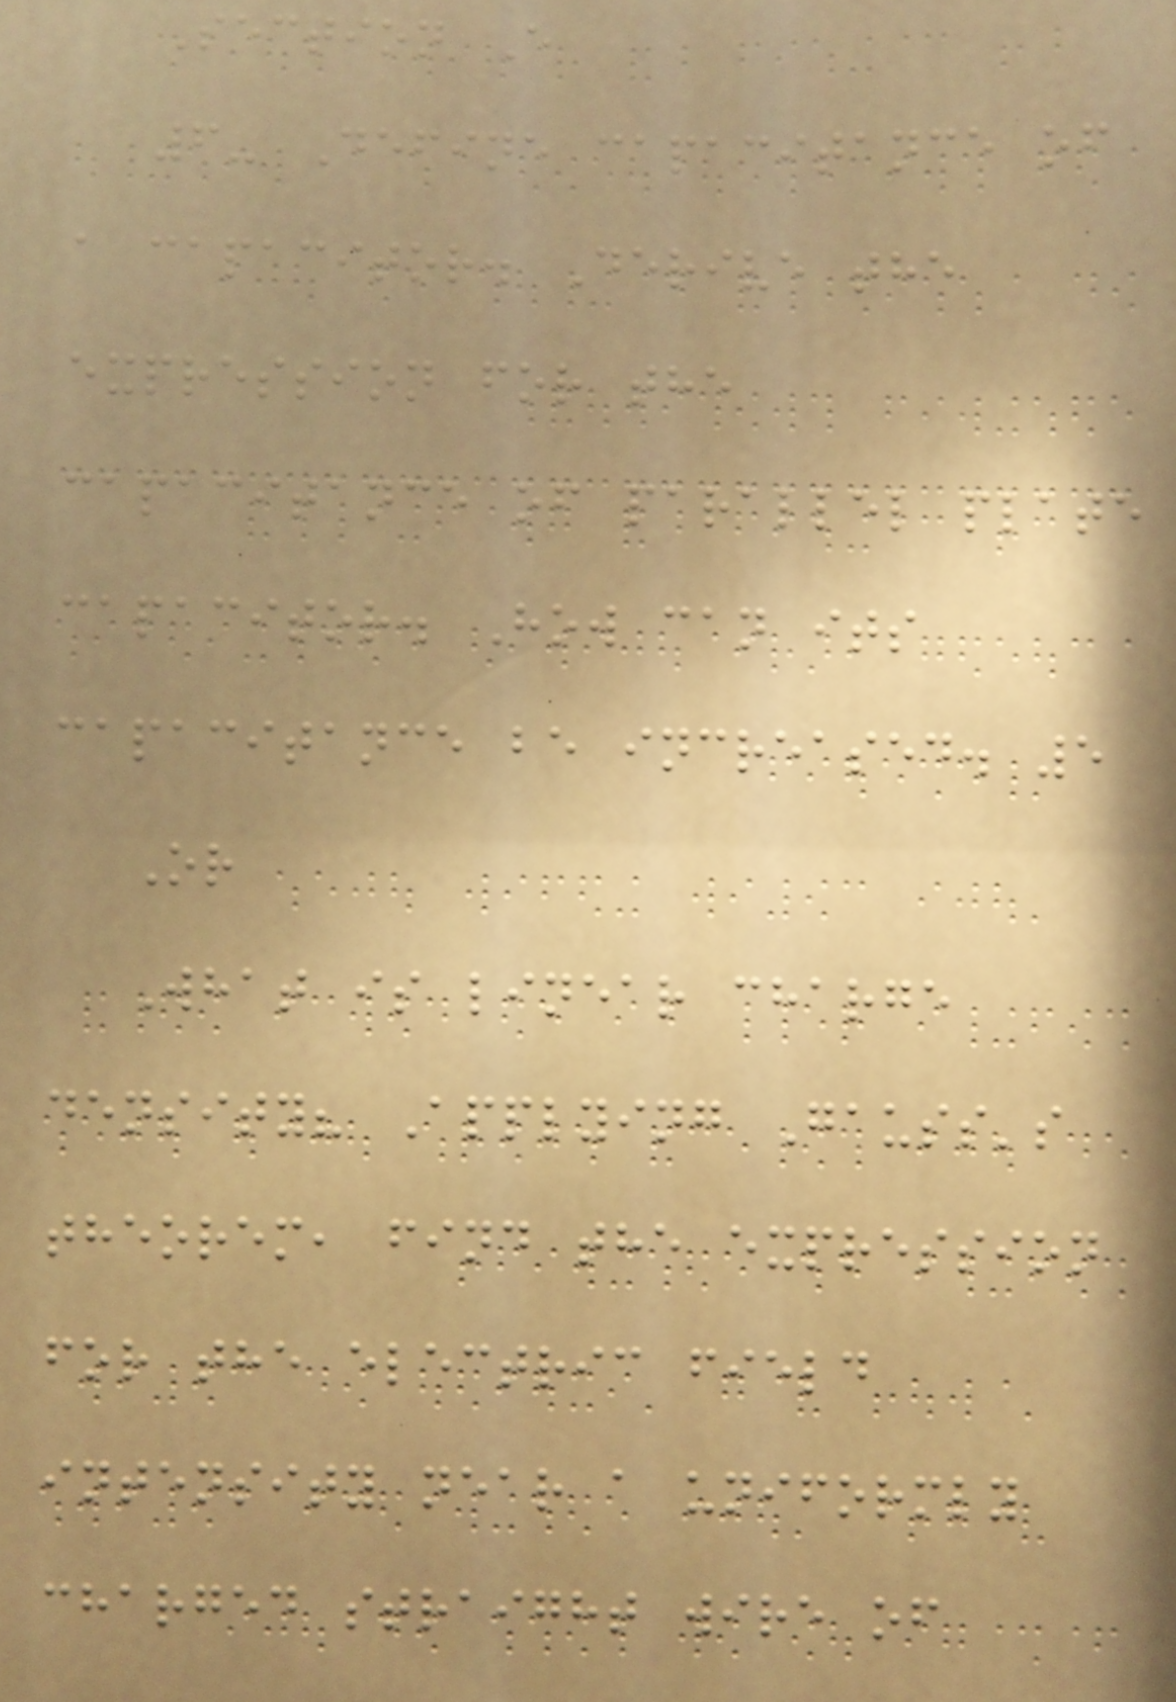Section E
6- Define capacitance of
a capacitor. Derive the
expression for the
capacitance of parallel plate
capacitor. How can its
capacitance be increased. 5
Or
What is linear charge
density? Applying Gauss's
theorem, find the expression
for the electric field
intensity near a uniformly
charged straight wire of
